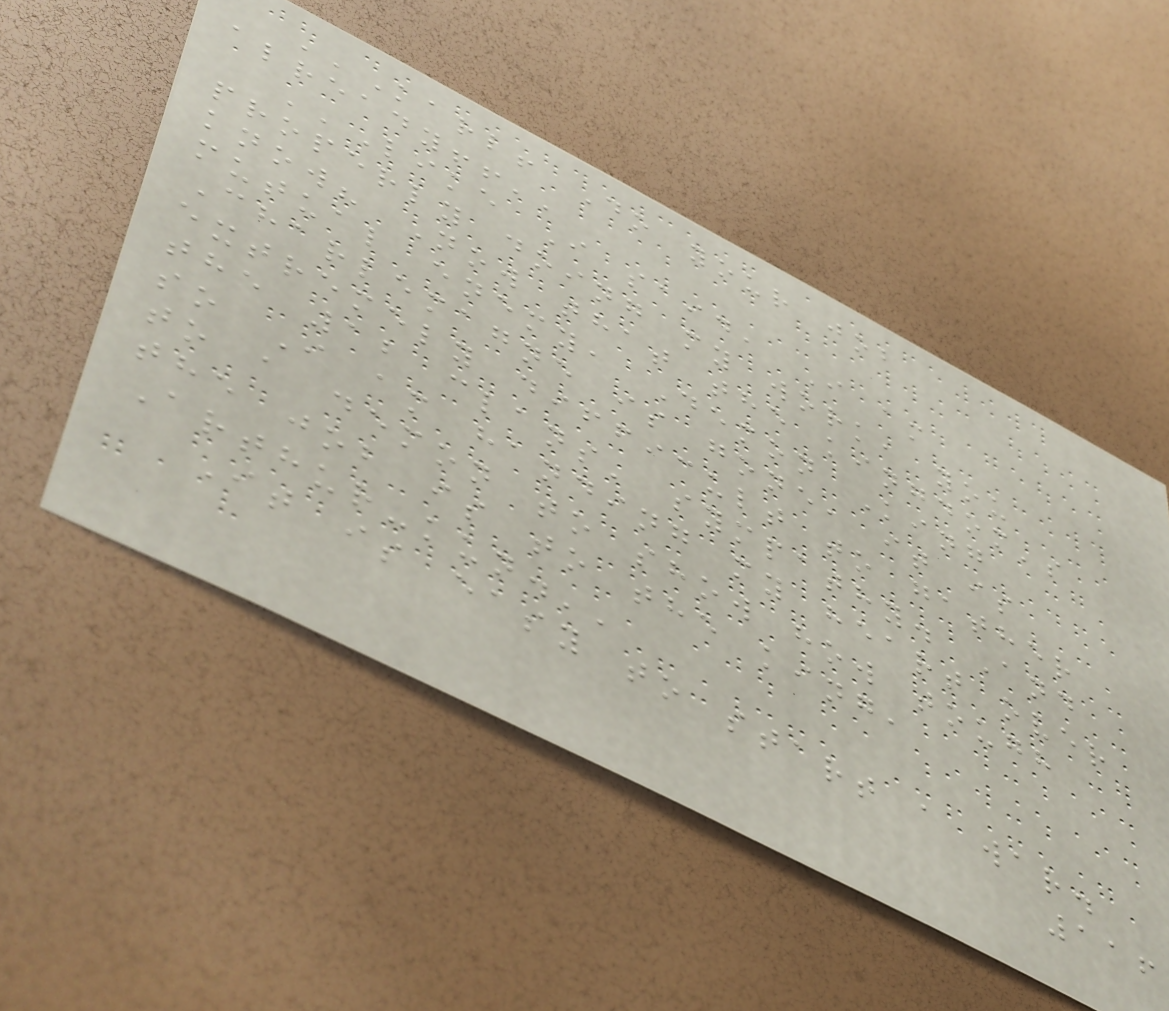''Karl! Do your job
already!!''
''Like I said, I am
properly doing my work, you
know? Now that the kingdom's
mutual enemy, Demon King
Charlemagne is gone, it is
extremely difficult to gather
the 12 clans' sympathy. And
so I am handing my heart over
to a demon to show how tough
the job is to the king,
Arthur-kun.''
It is easy to start a war.
116
